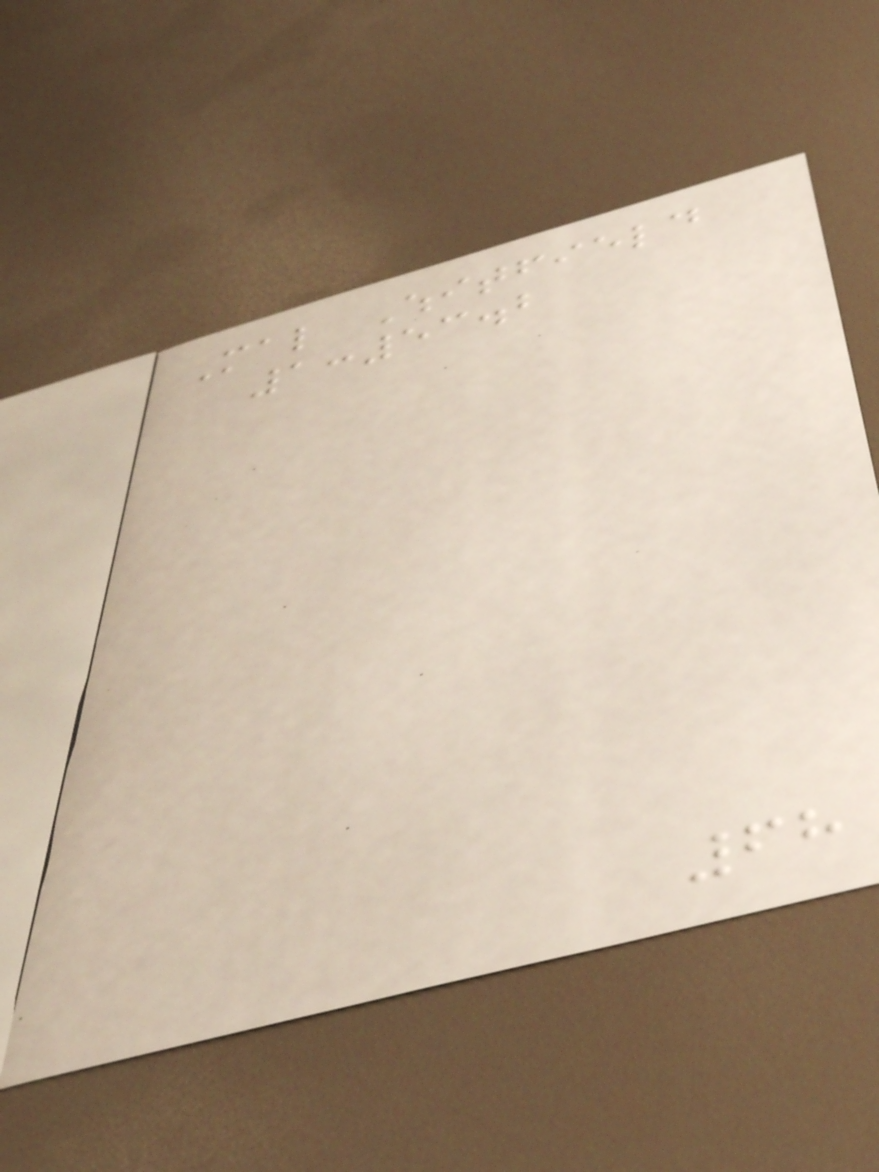Mal Whitfield
1:53.2
68
